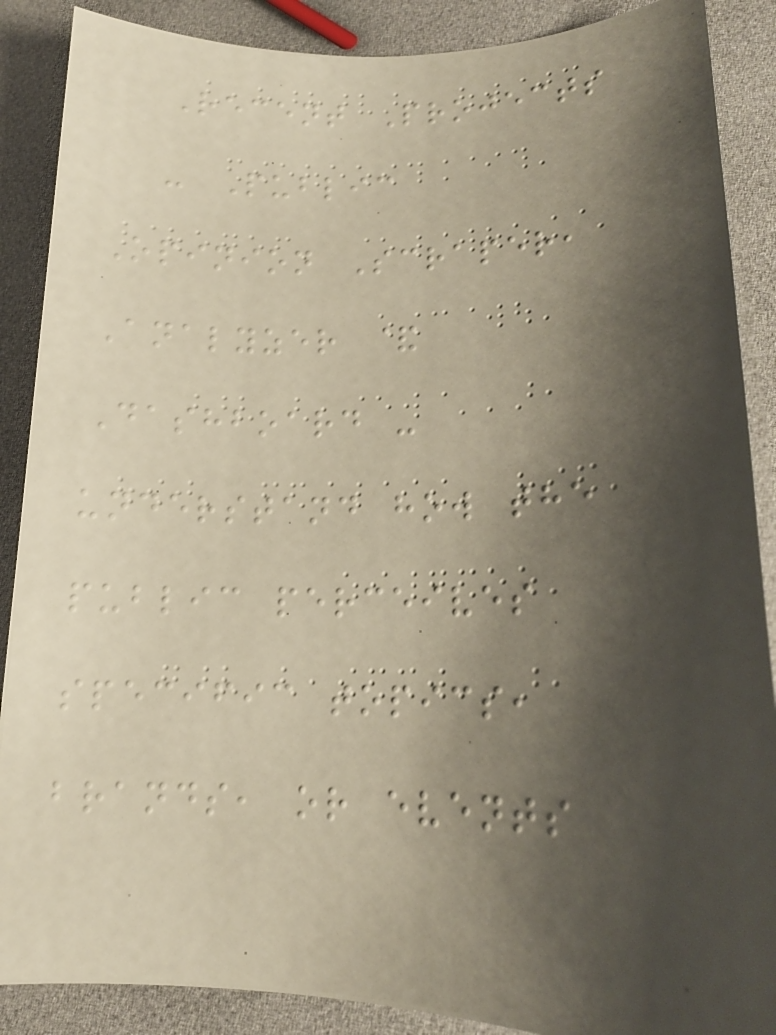Recent Projects
- Public
Opinion Scraper,
Analyzer &
Dashboard -
understand how the
public perceives
specific topics,
brands, or events
